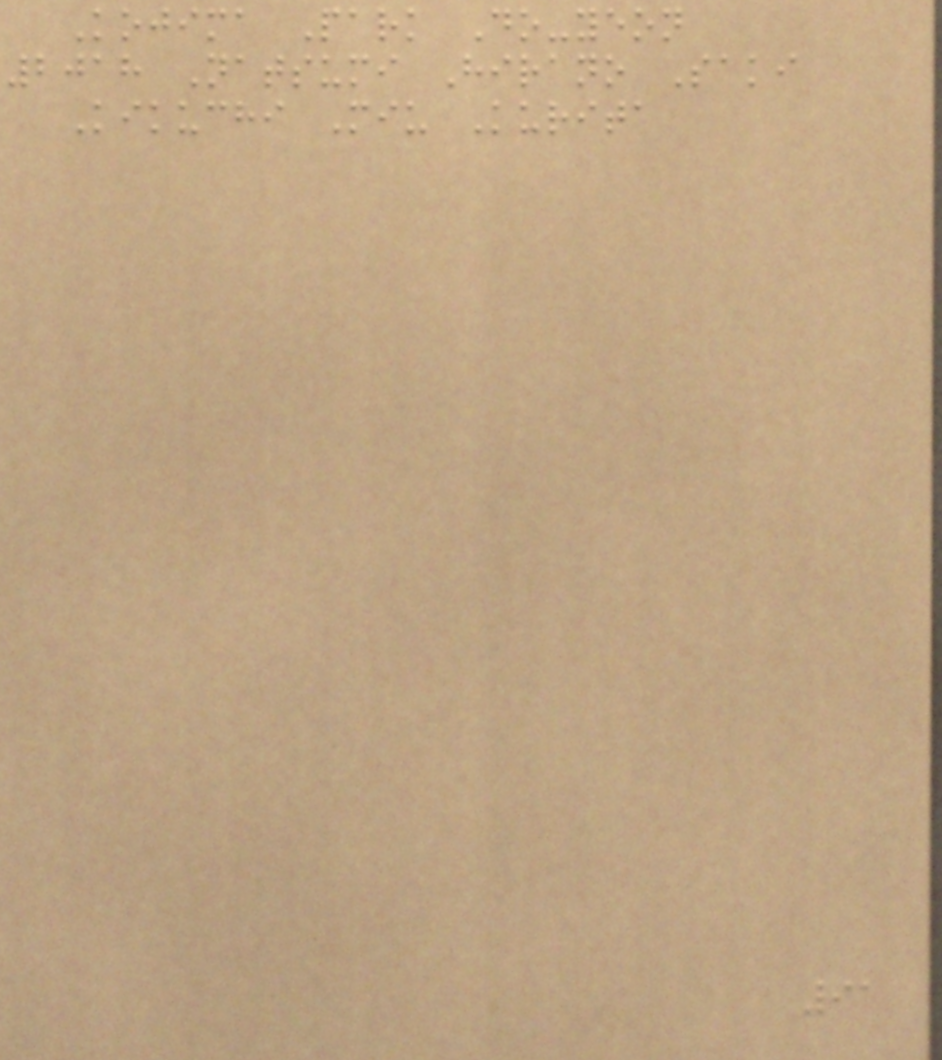Kojima Park Do-yeon
2018 Natsumi Hirano Saki
Kikuchi Miu Kurita
91
